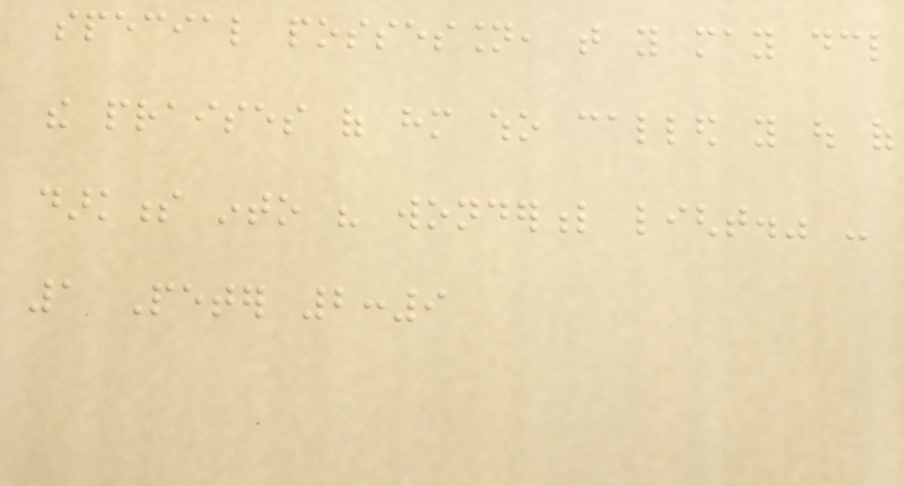special possession, that you may declare
the praises of him who called you out of
darkness into his wonderful light." -
1 Peter 2:9
